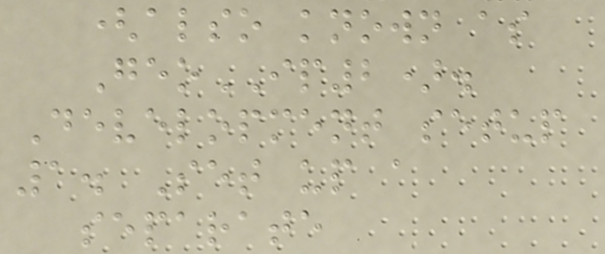(also known as
GeoIP2).
Development setup
1. Set up a
separate
